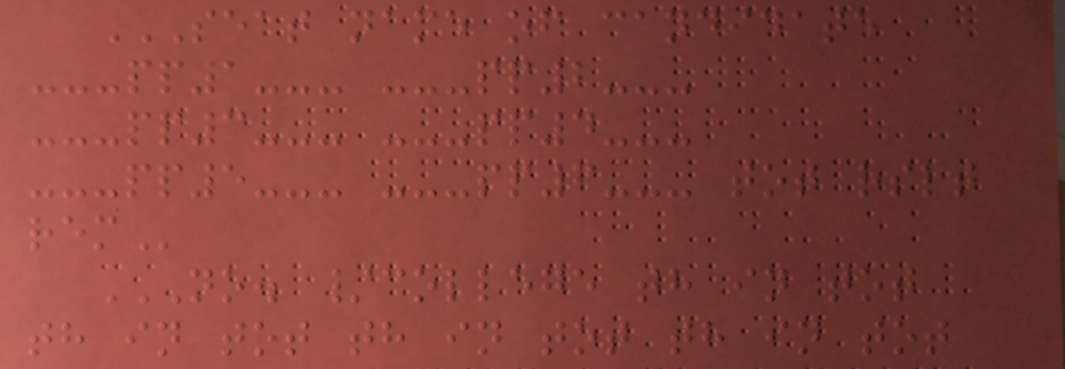SEAT NAME OF CANDIDATE
---PP1--- ---PP2---
---PP3--- ---PP4---
---PP5--- ---PP6--- TOT RSLT
REM
NO. /COLLEGE TH IN TOT
TH IN TOT TH IN TOT TH IN TOT
